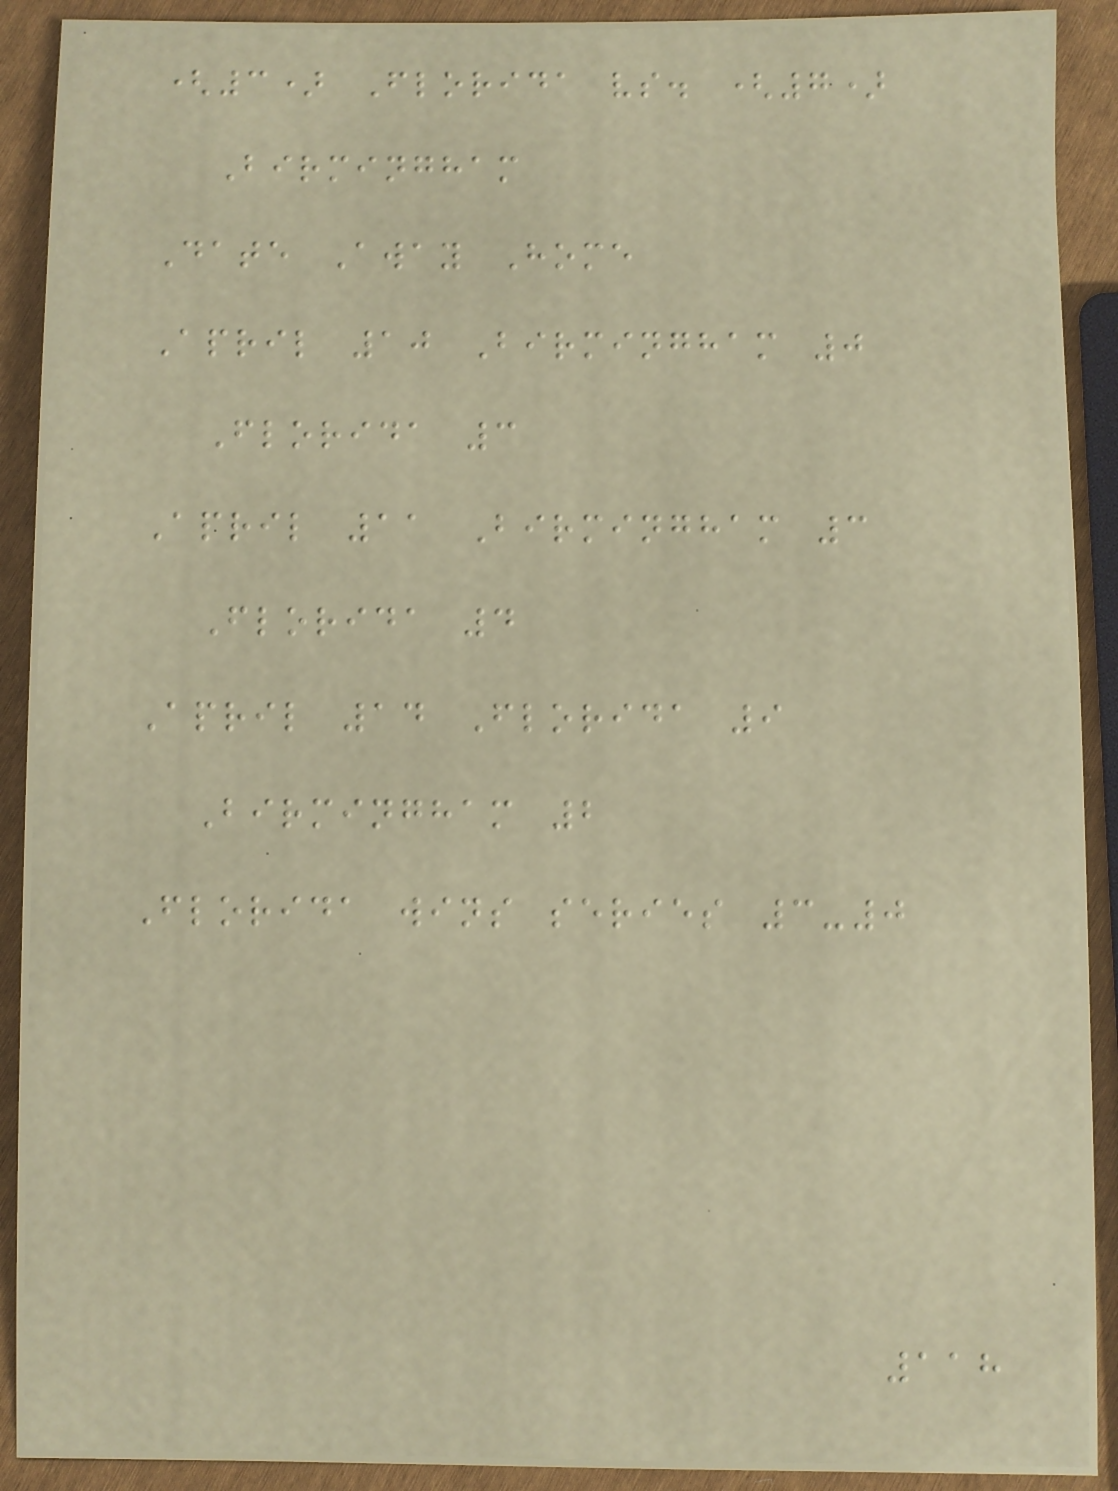(3) Florida vs. (7)
Birmingham
Date Away Home
April 10 Birmingham 0
Florida 3
April 11 Birmingham 3
Florida 4
April 14 Florida 9
Birmingham 2
Florida wins series 3-0
118
